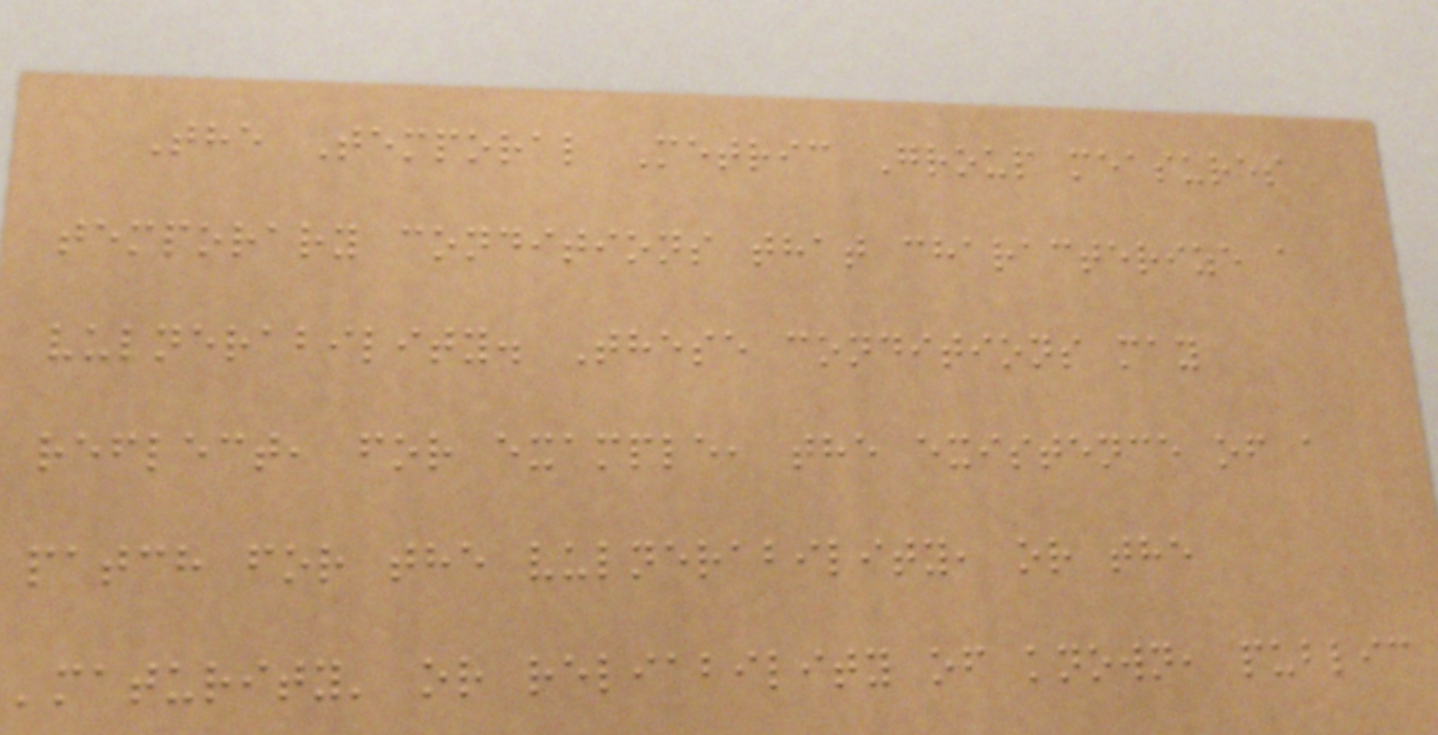The Temporal Metric Group measures
temporary conditions that characterize a
vulnerability. These conditions may
reflect, for example, the existence of a
patch for the vulnerability, or the
'maturity' or reliability of known, public
